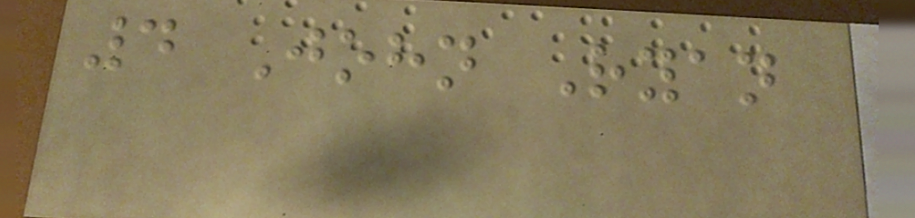4 John Ryan
